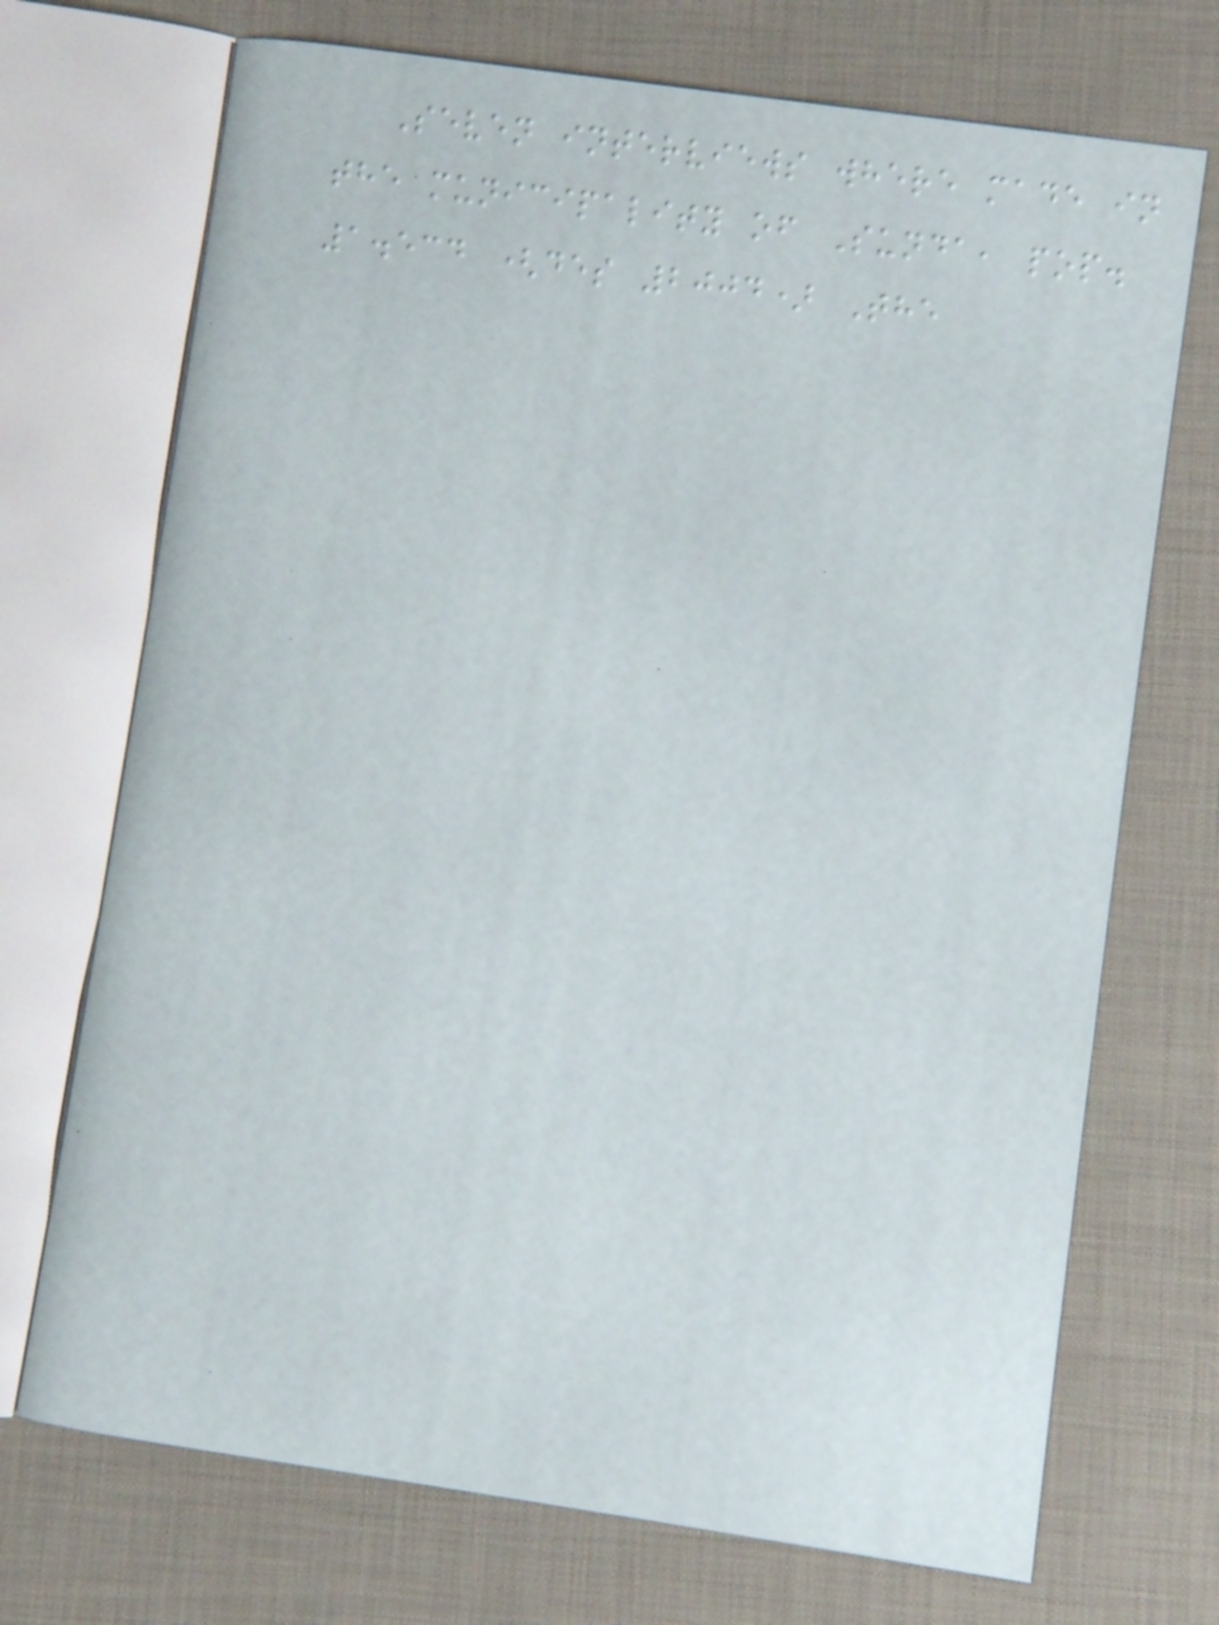Seven interviews where made in
the municipality of Sunda, pop.
1.534 (des 2004) The
